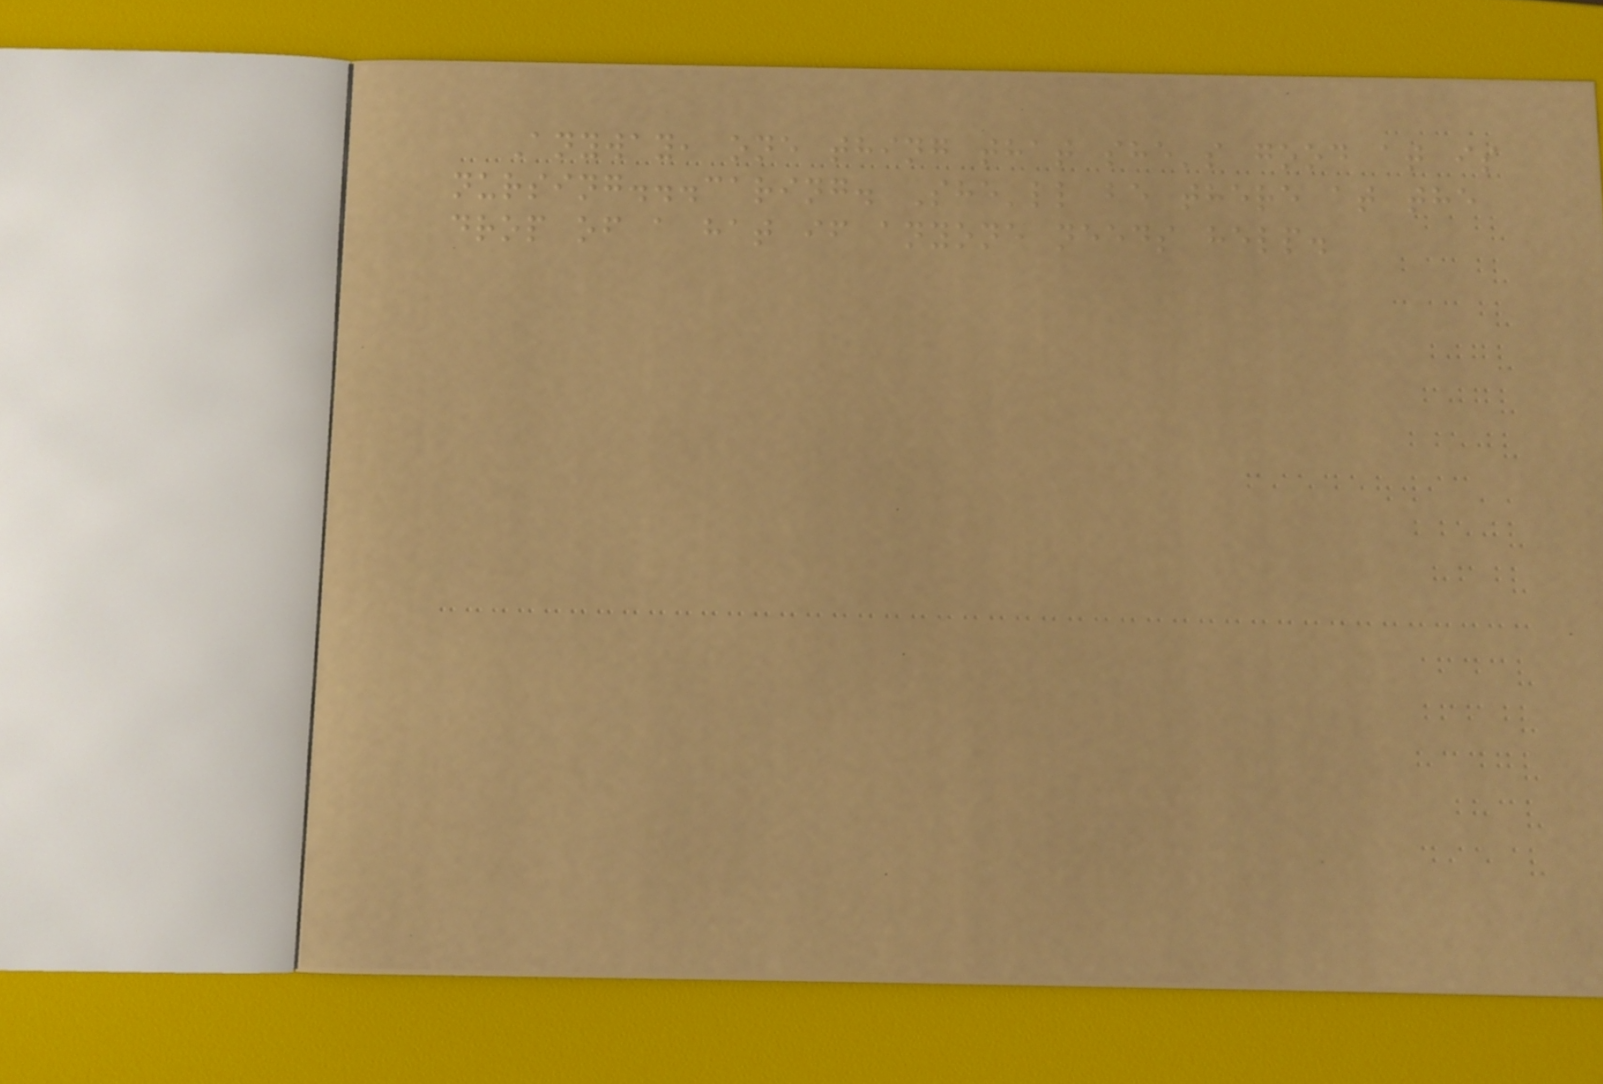Anyway, one thing that she's good at is
nursing...caring. She'll be there at the
drop of a hat if anyone needs help.
